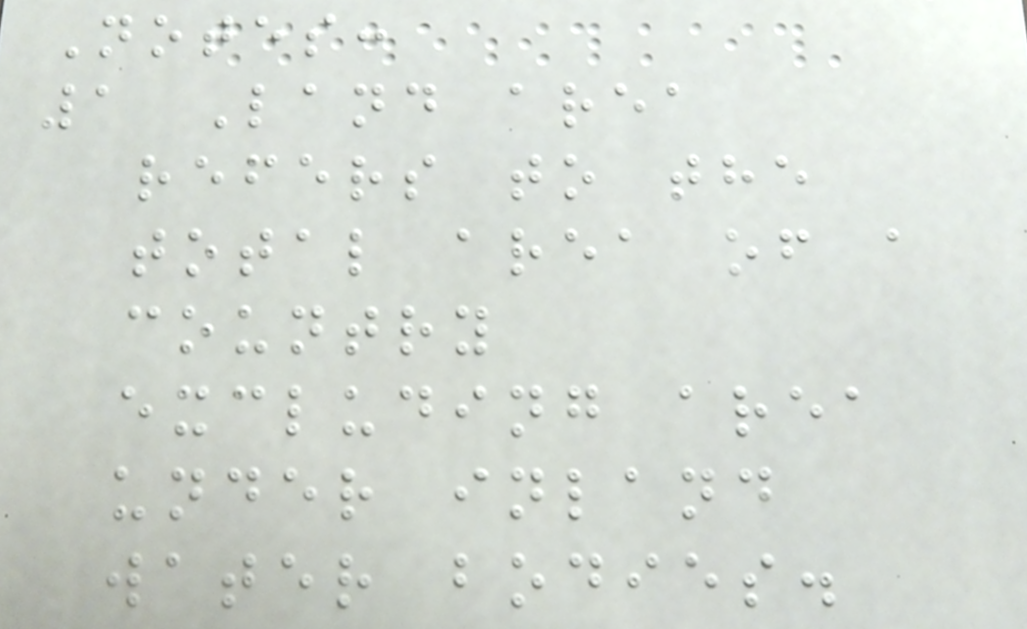Notes:
1 Land area
refers to the
total area of a
country
excluding area
under inland
water bodies.
